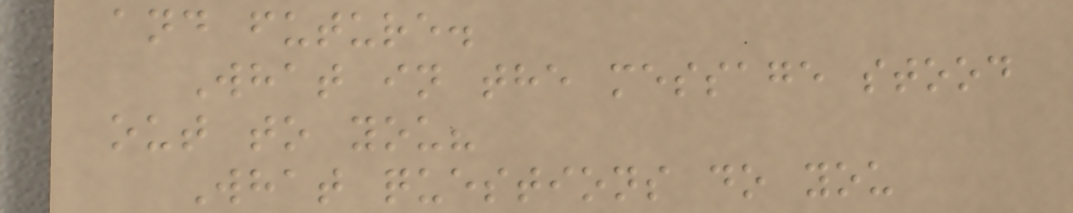and future.
What in the message stood
out to you?
What questions do you
